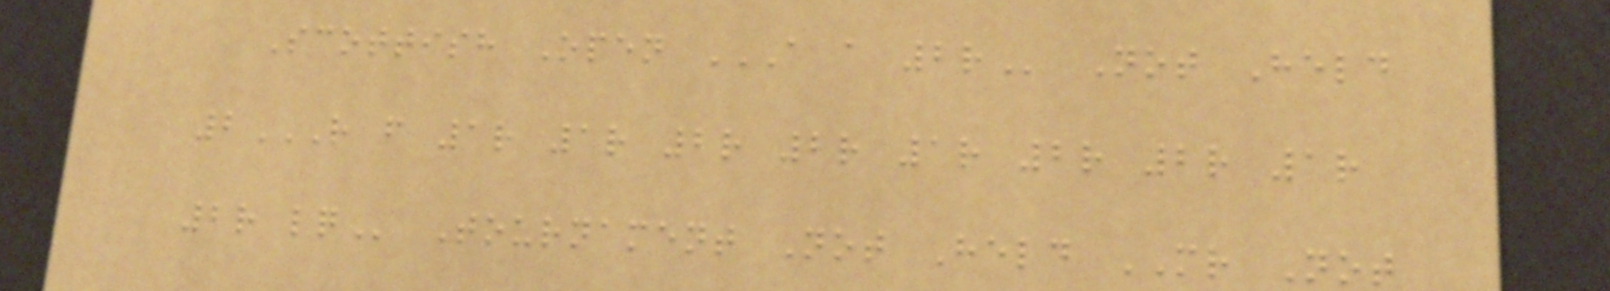Scottish Open A A 2R Not Held
2R F 1R 1R 2R 2R 1R 2R 2R 1R
2R LQ Tournament Not Held MR Not
